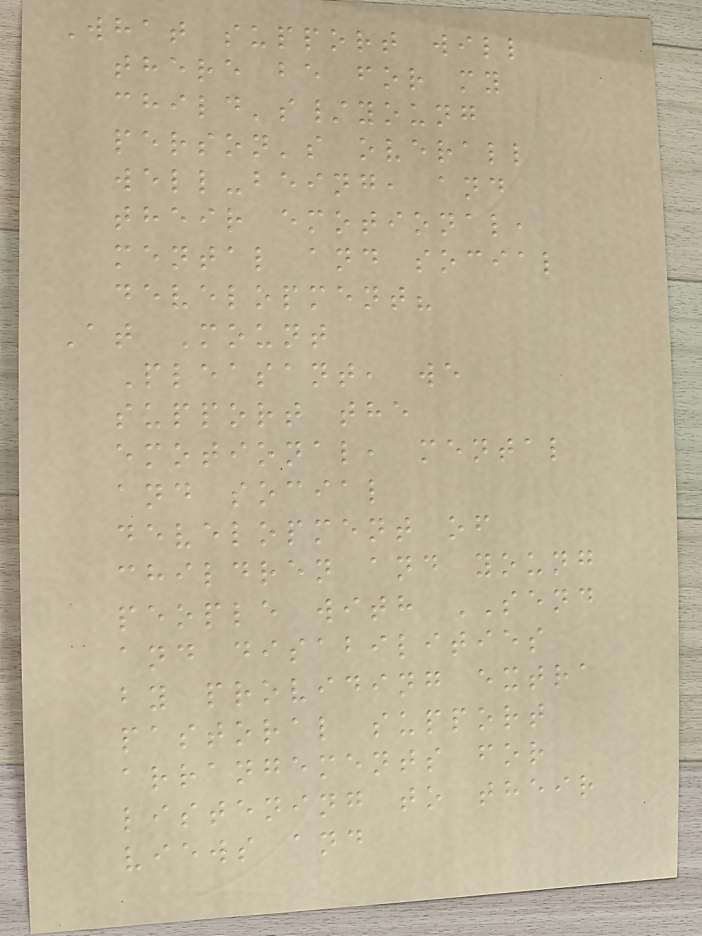What support will
there be for my
child's/young
person's overall
well-being, and
their emotional,
mental and social
development?
At Mount
Pleasant, we
support the
emotional, mental
and social
development of
children and young
people with SEND
and disabilities
by providing extra
pastoral support
arrangements for
listening to their
views and
